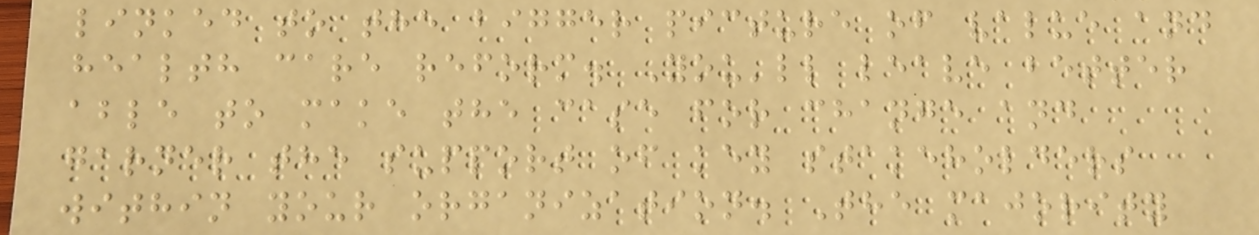linked to the bigger picture of value and
health care reform. You'll leave better
able to make the case for change and
garner the support of key stakeholders
within your organization. The majority
